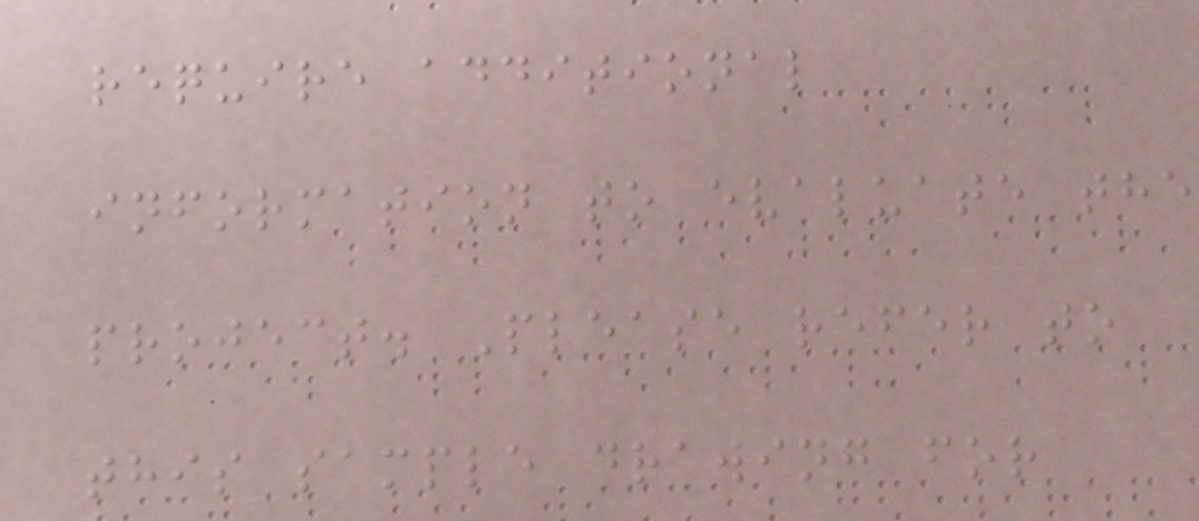require additional
information to evaluate the
project. Please refer to
this sample drawing for
